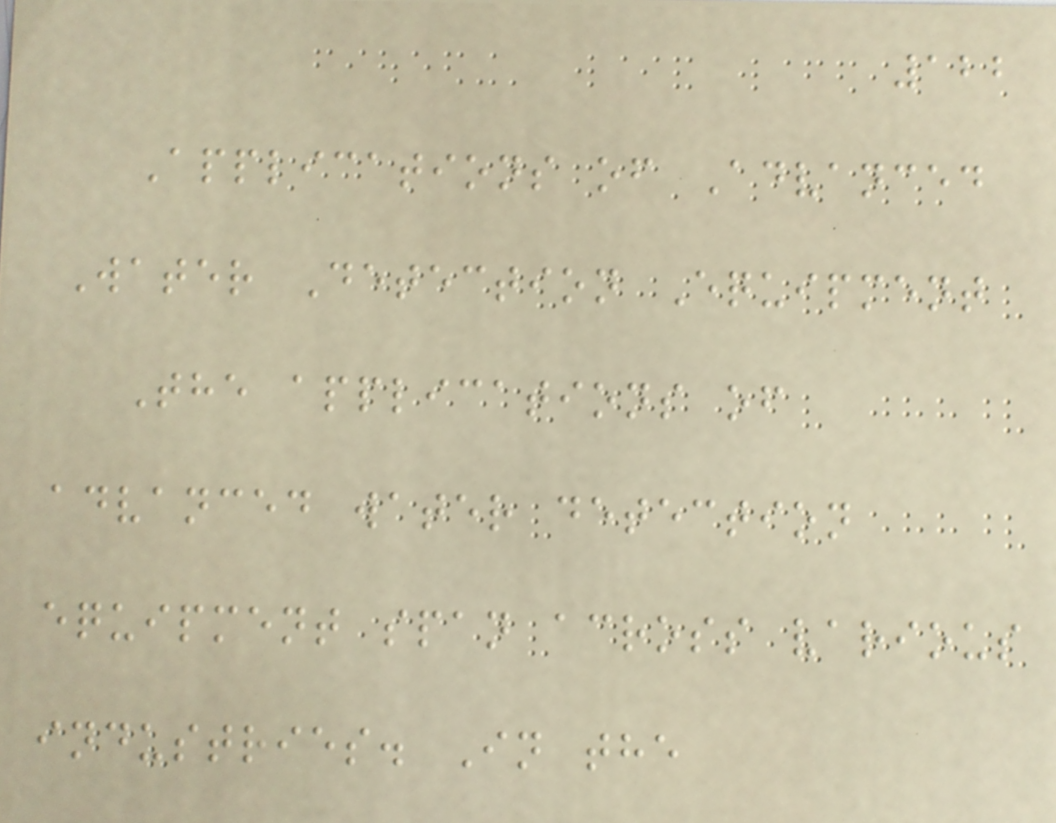122
Applications of Advanced
Water Detection Equipment
The applications of
advanced water detection
equipment span across various
industries. In the
